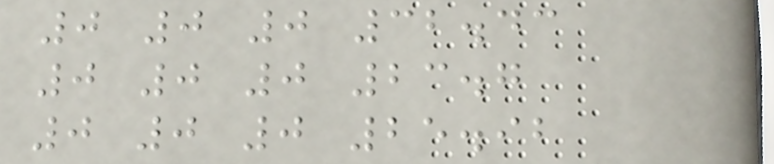0 0 0 32.43
0 0 0 23.7
0 0 0 25.92
